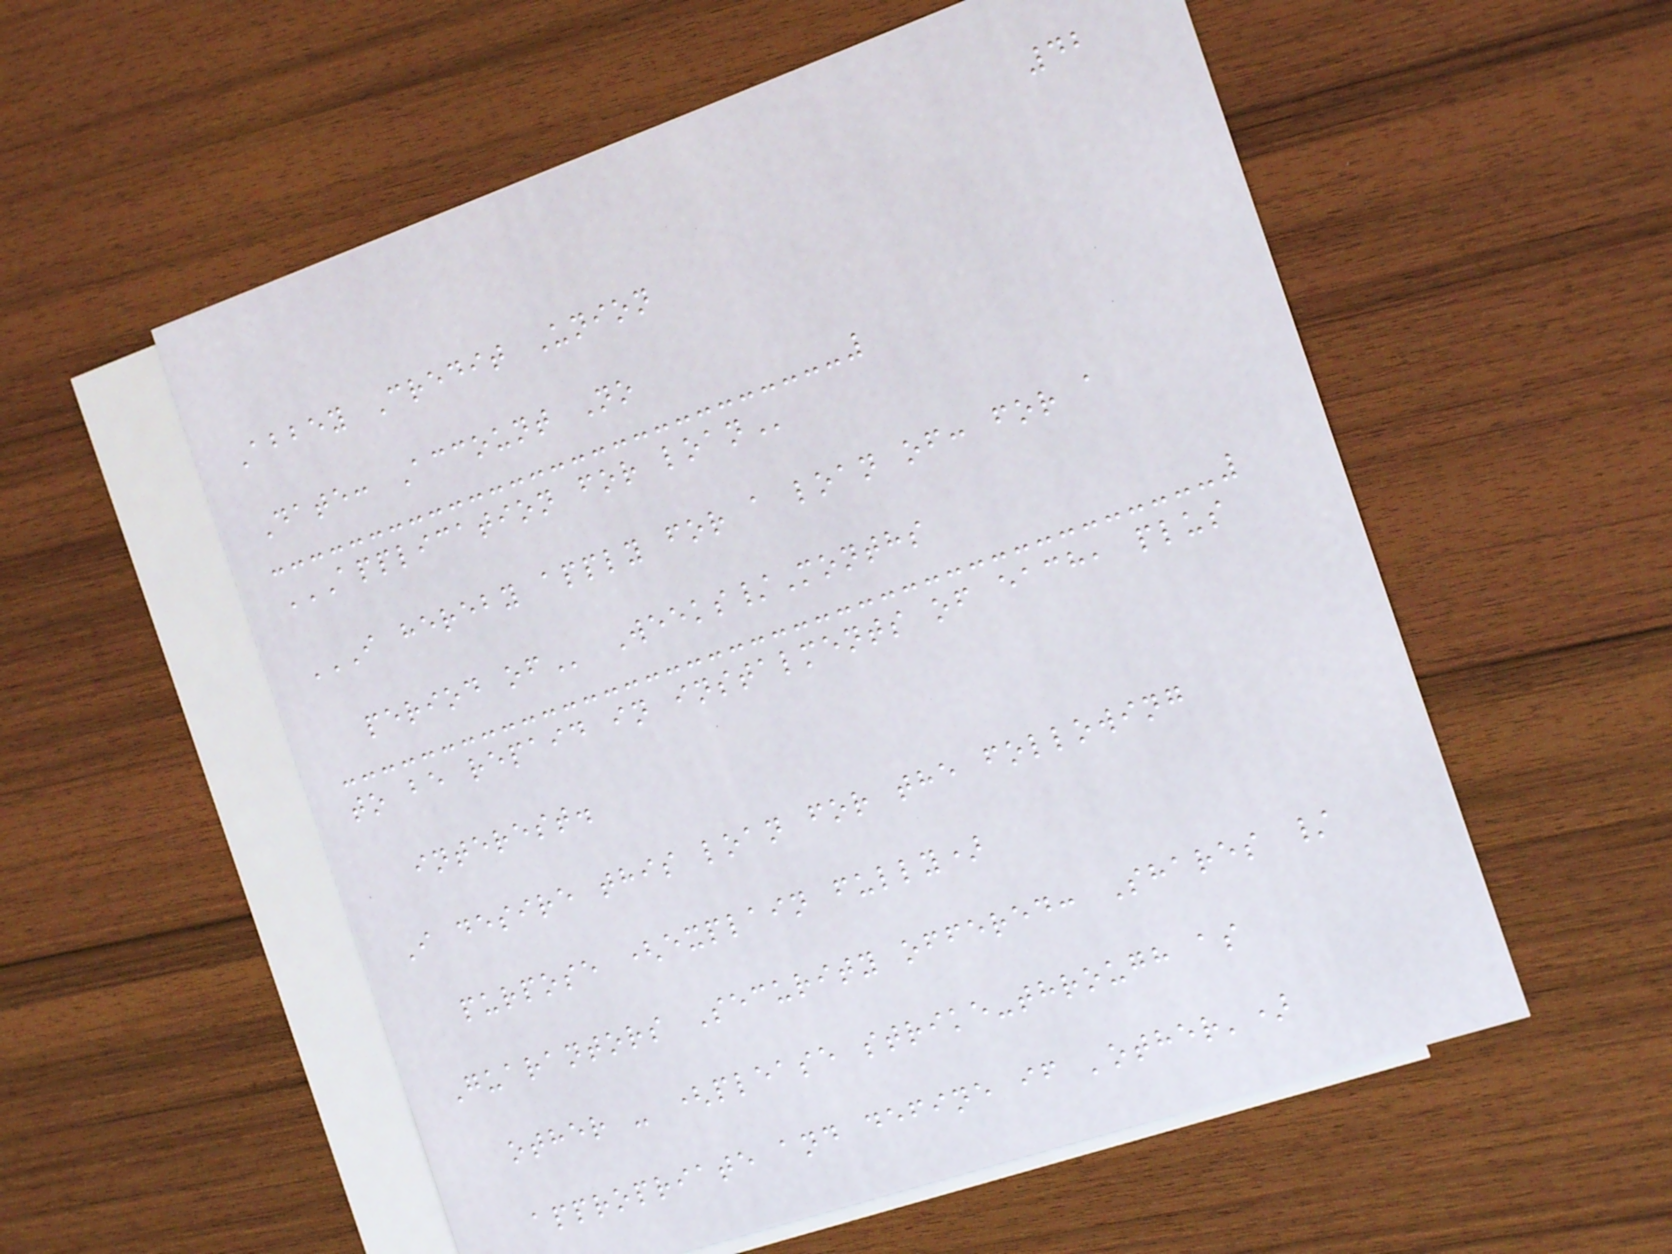42
Abbey Credit Union
Date: Account No
APPLICATION FOR LOAN
I HEREBY APPLY FOR A LOAN OF: FOR A
PERIOD OF Weeks/Months
to be repaid in instalments of each, plus
interest.
I desire this loan for the following
purpose (explain fully)
Guarantors Security offered: Shares /
other - (please strike-through as
appropriate and define if 'other')
